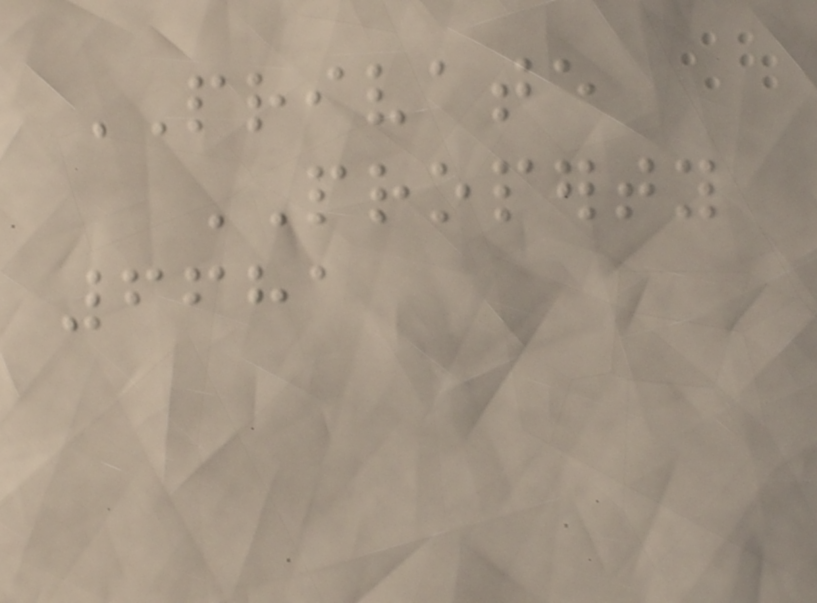PRIVATE
PROPERTY
6681
